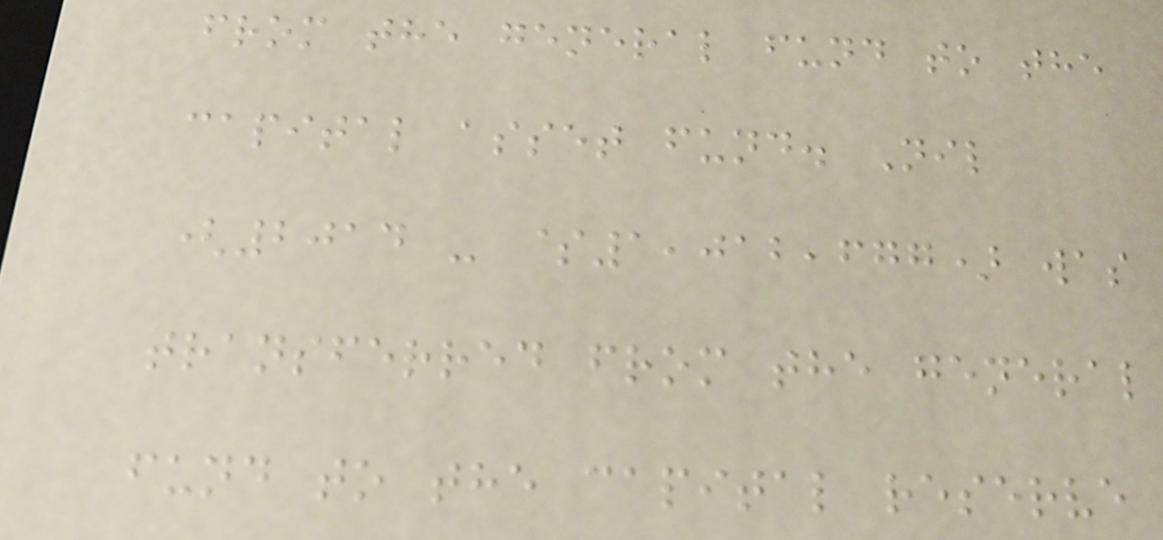from the general fund to the
capital asset fund. Nil
(2014 - $1,012,677) was
transferred from the general
fund to the capital reserve
